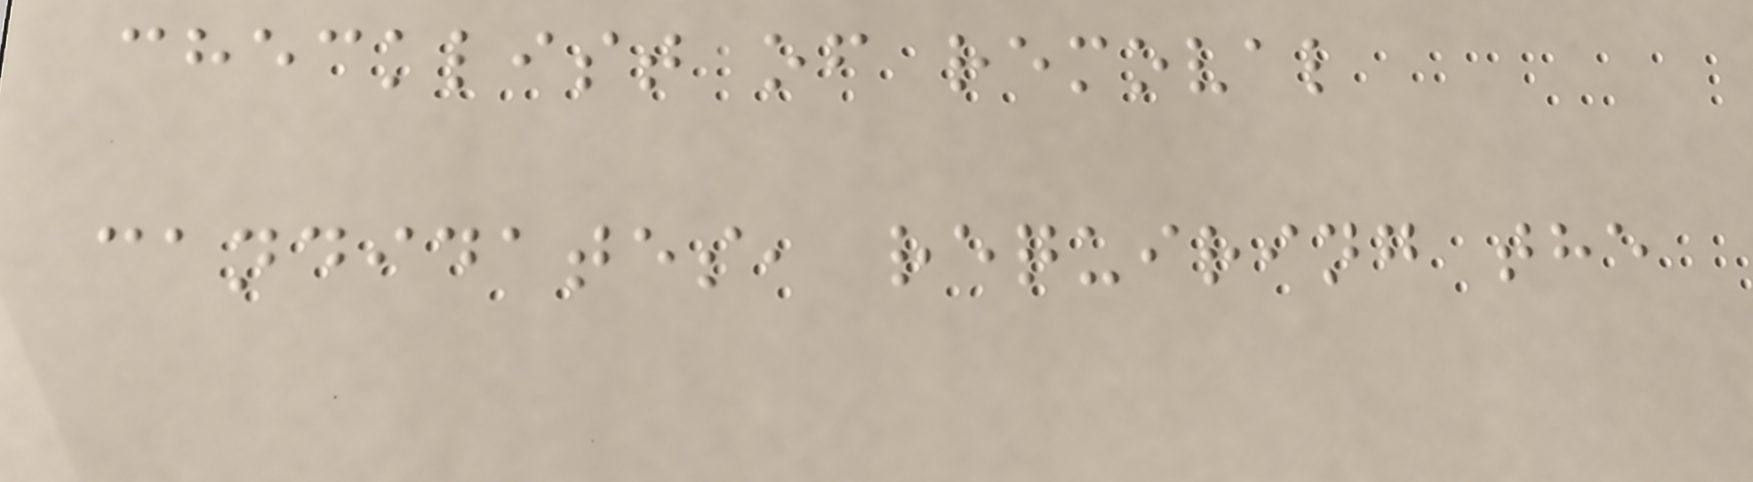checklist of removal
candidates, requiring the
